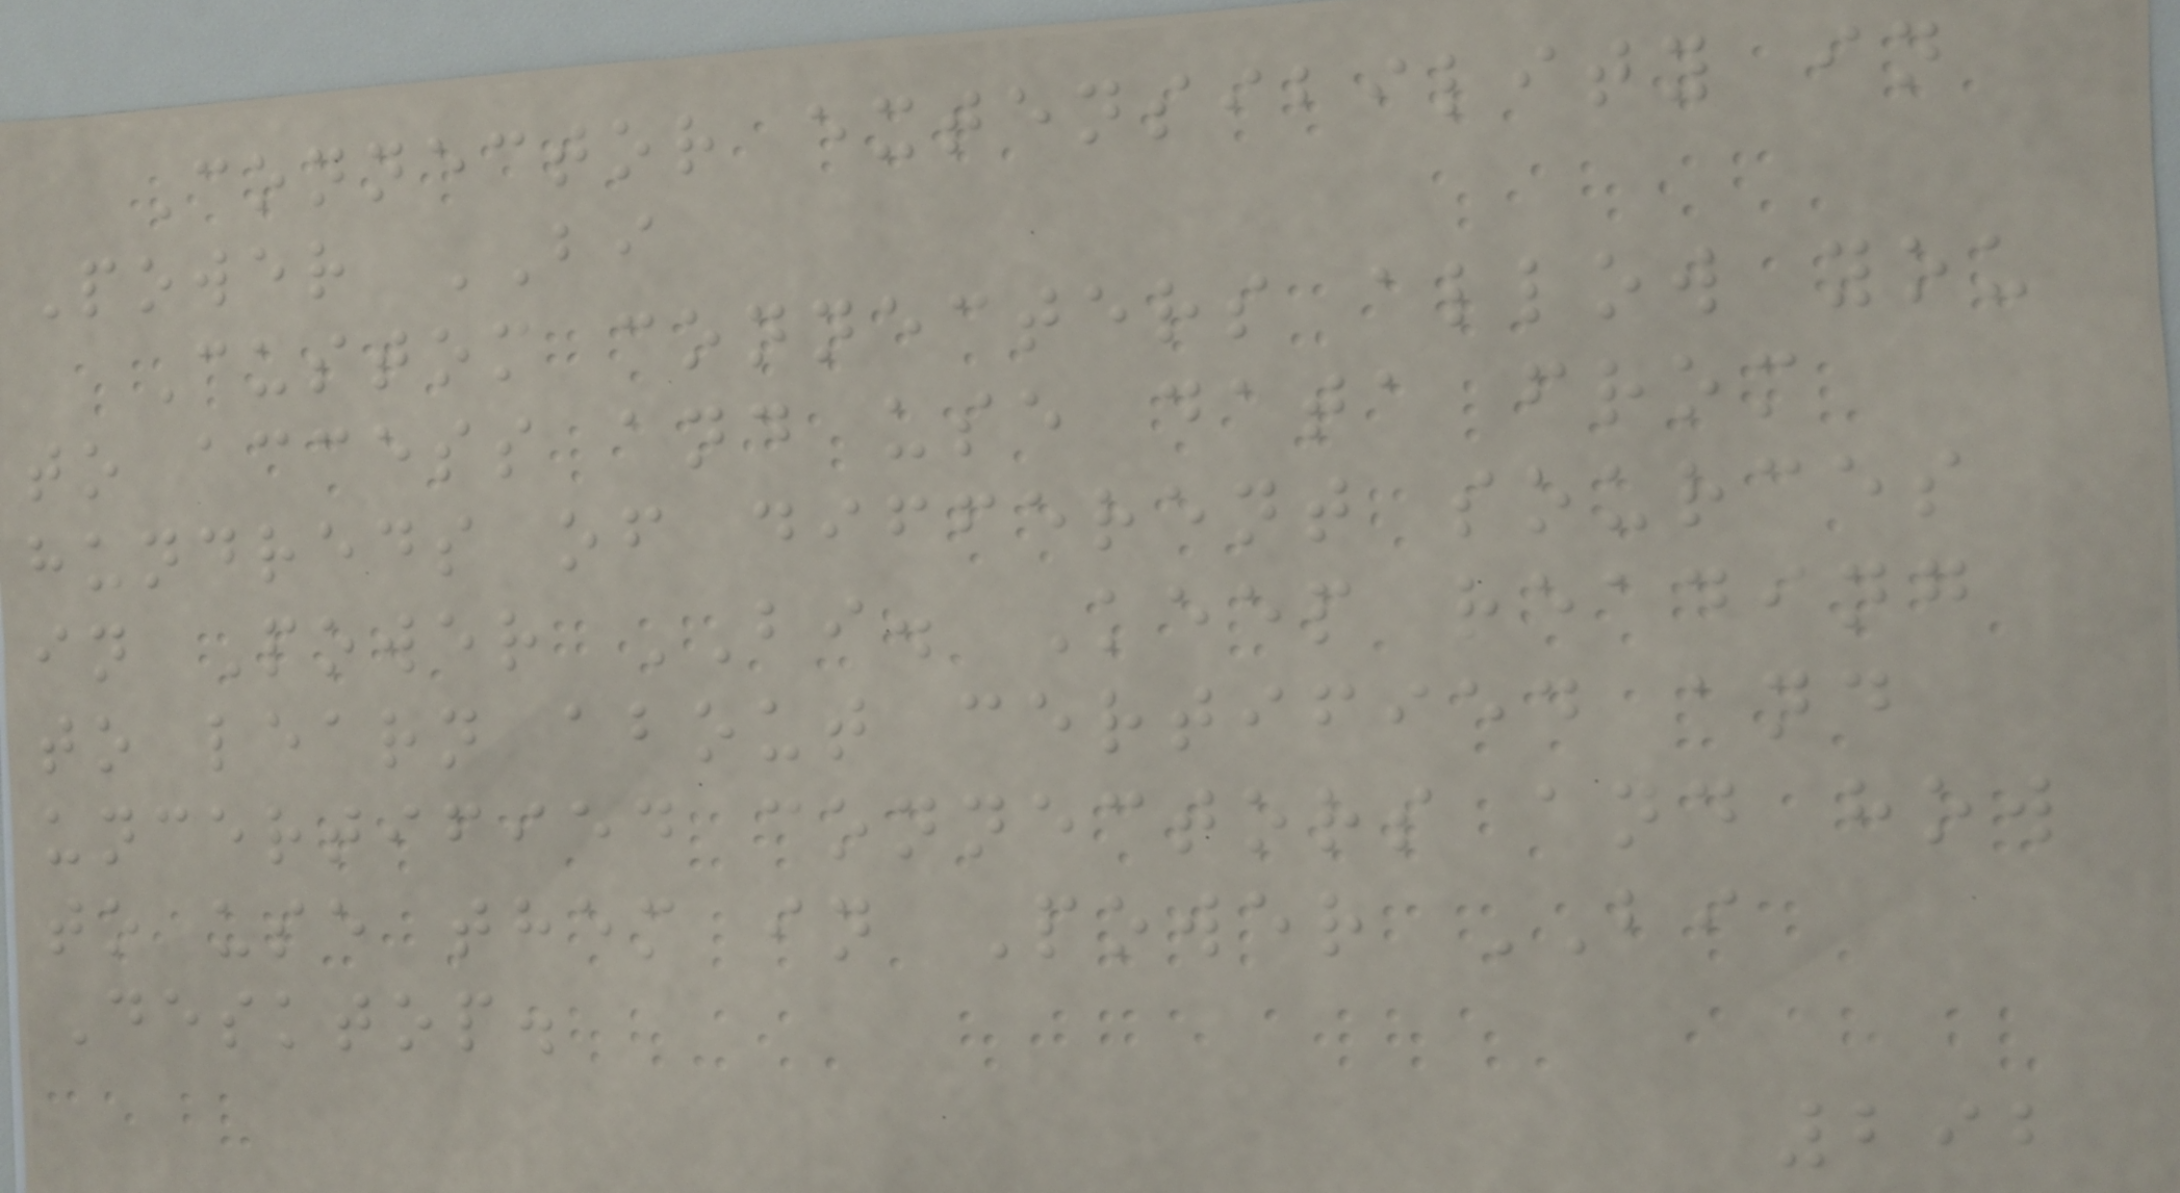Connector extensibility in
Power BI
Custom connecters allow you
to access and use data from
hundreds of different sources
in Power BI. Keep reading
to learn about certified and
uncertified connectors and how
to use them in Power BI
Desktop.
292
